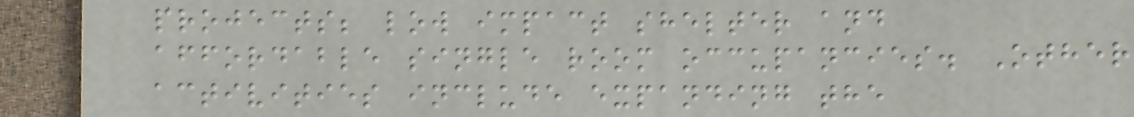projects; low impact shelter and
affordable single room occupancies. Other
activities include expanding the
